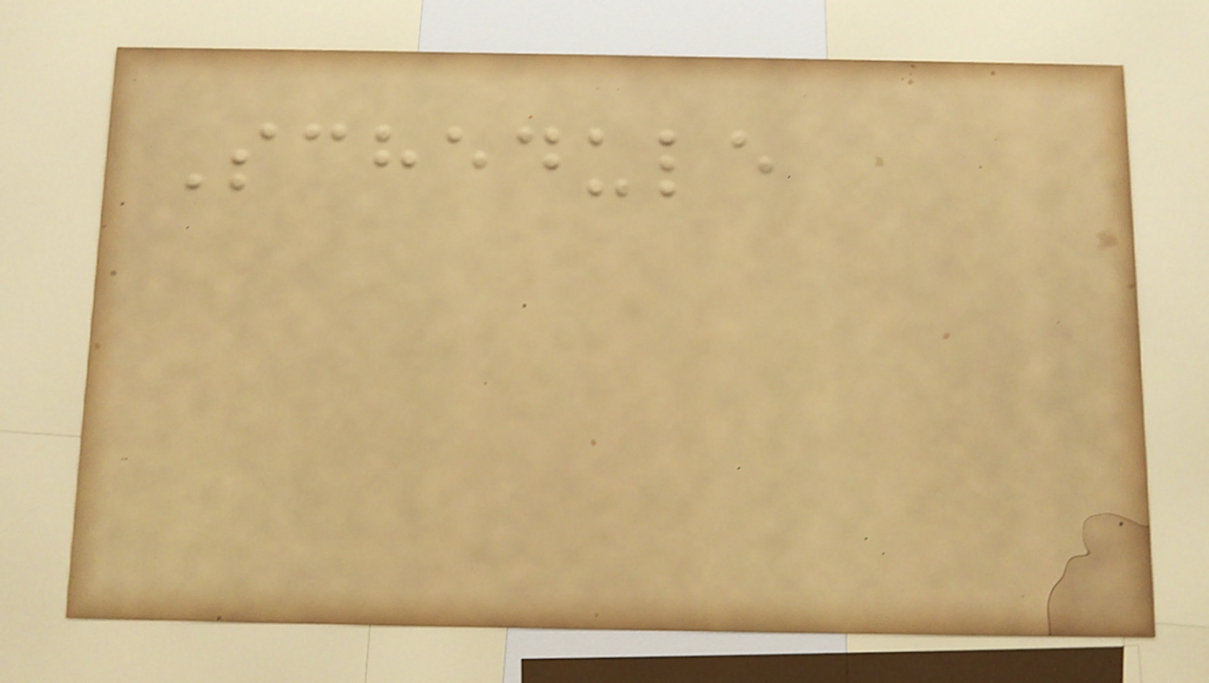Schedule
